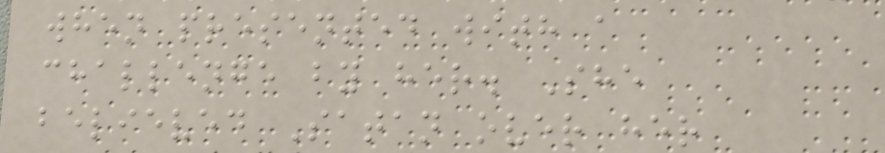when presented with a
challenge by her. She
believed Satan over her
